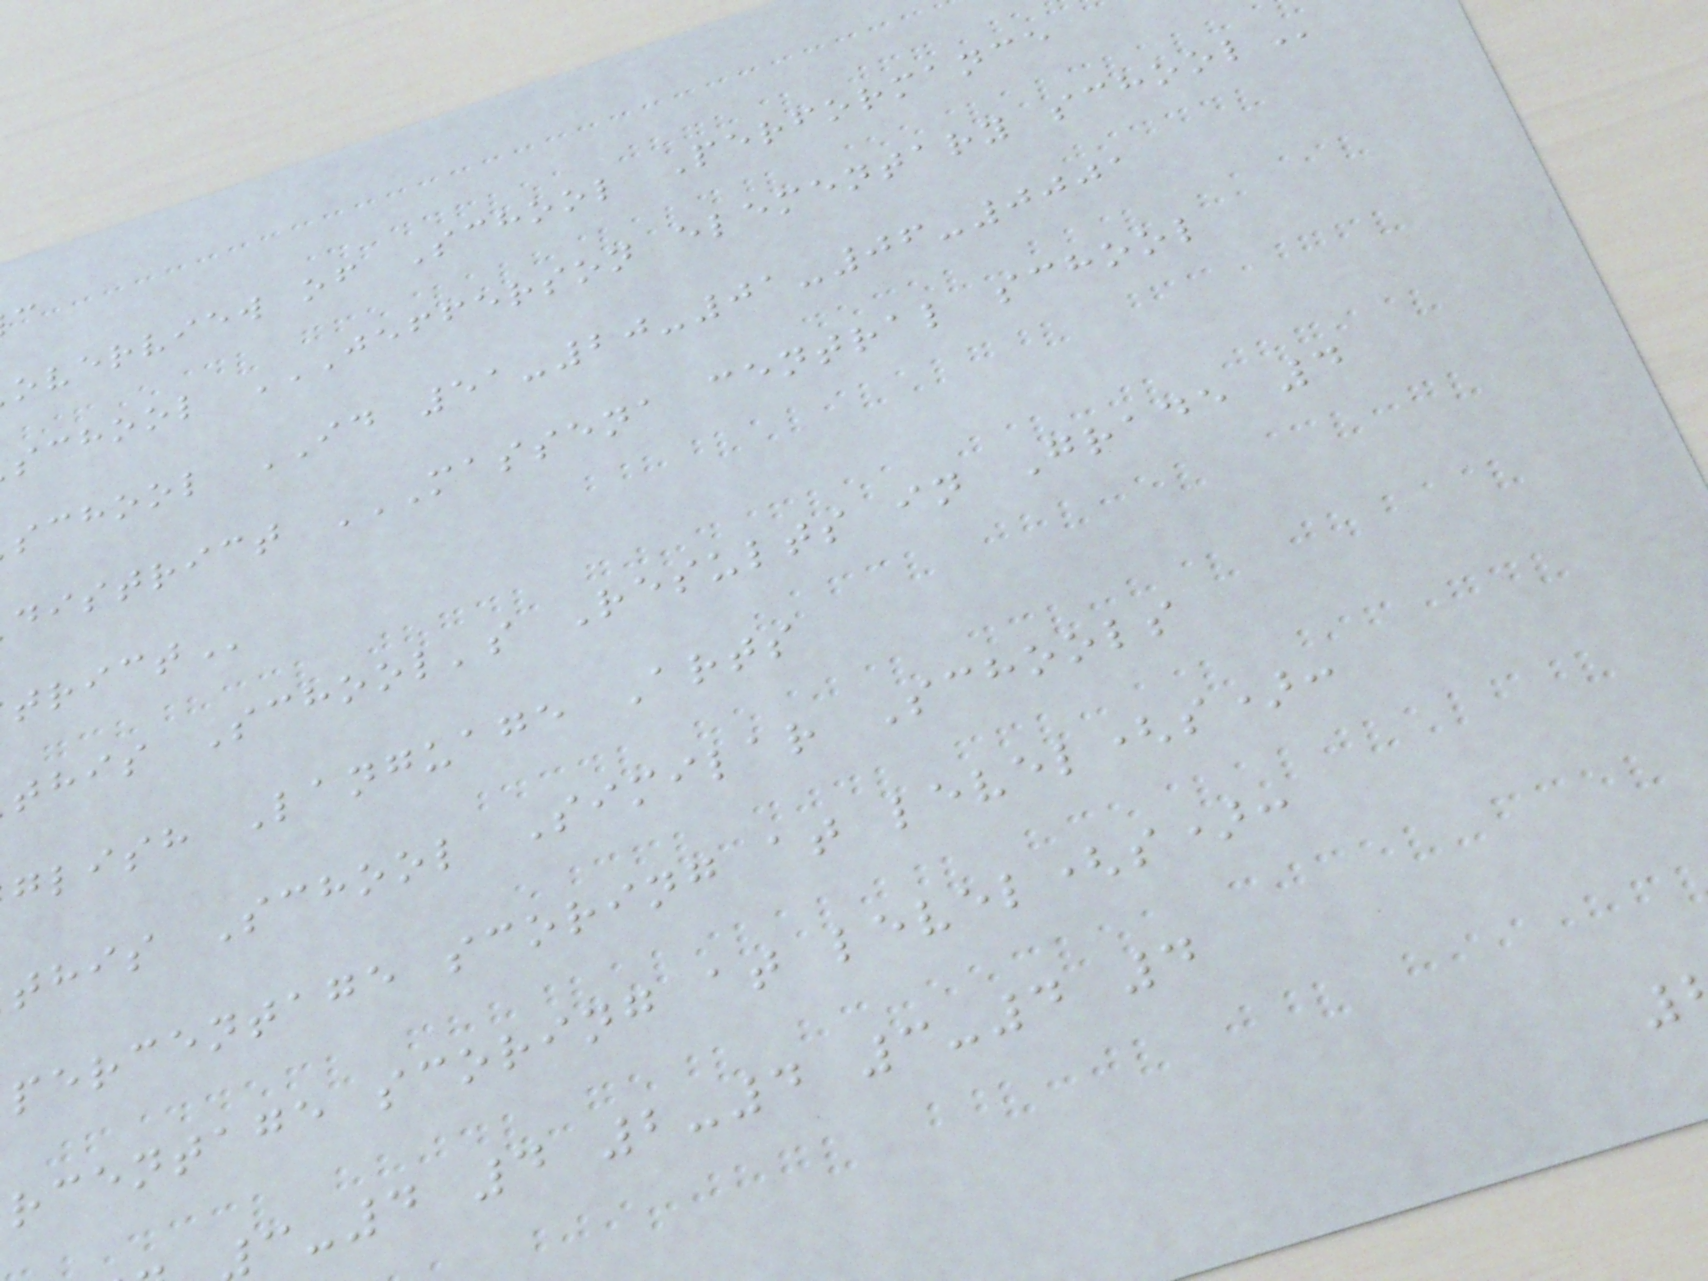overview of School Performance
school JEFFERSON ELEMENTARY SCHOOL
school ID 51-20-01-06-0001
this School's Results in Grade 4
glish Language Arts
this School Similar Schools
percentage scoring at level(s):
rcentage scoring at level(s):
-4 4 2-4 3-4 4
